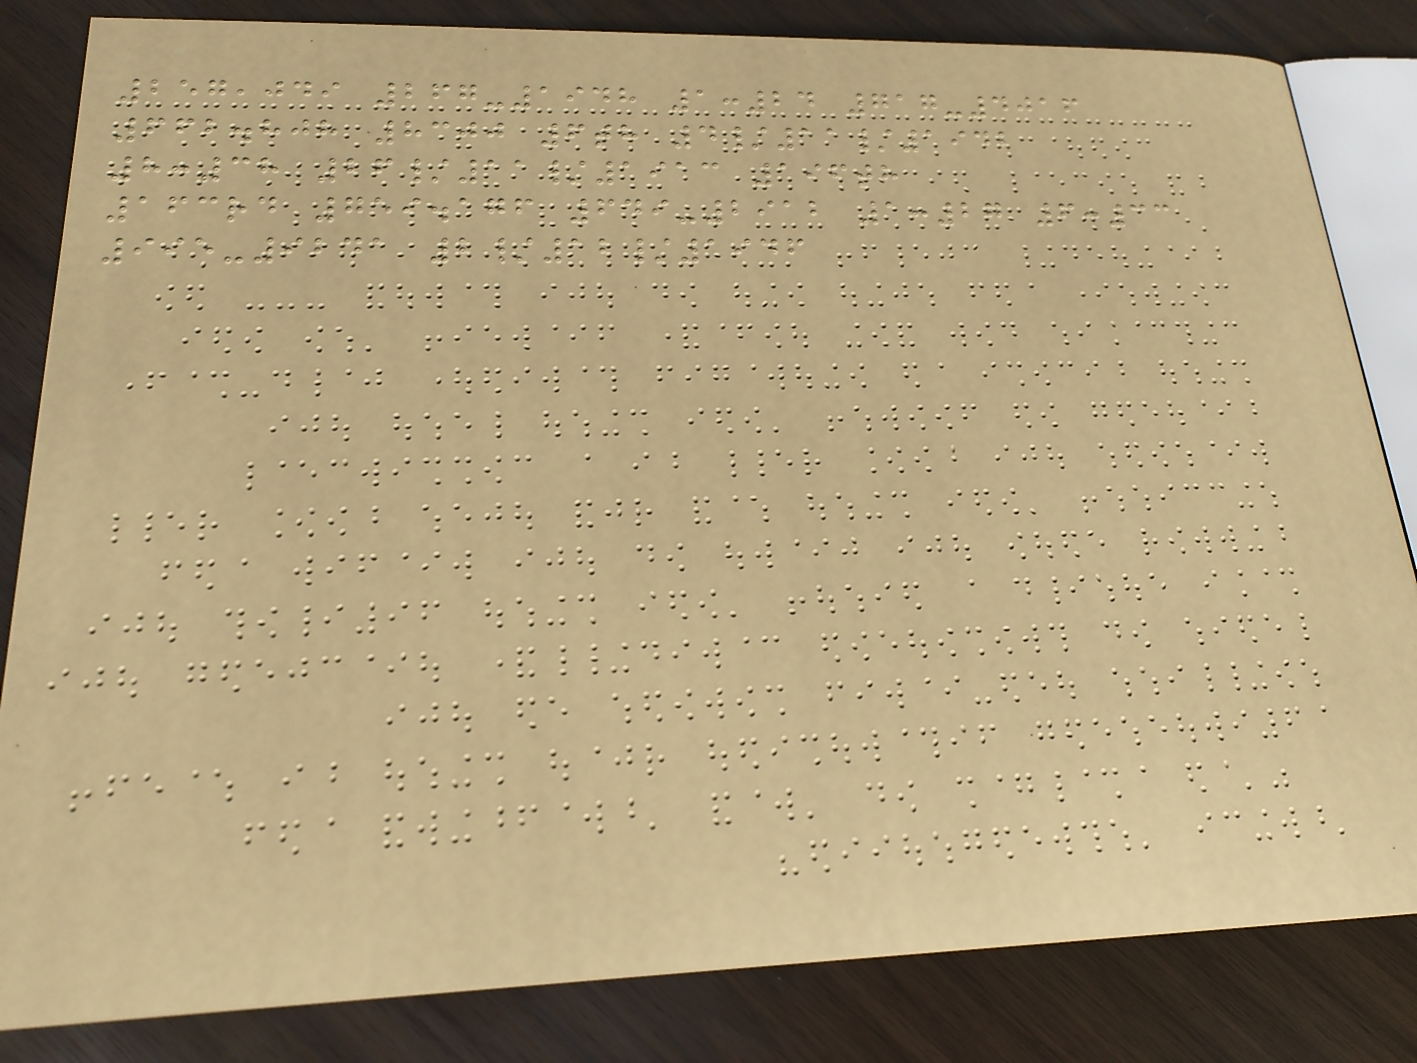257,049 267-1948 1:24 717-4016
662.808 8300 6th 4/11/1942
8:38 26/11/1913 196th
163rd 759.176 649-2912 1:27 6:33
995-9241 2/12/1946
